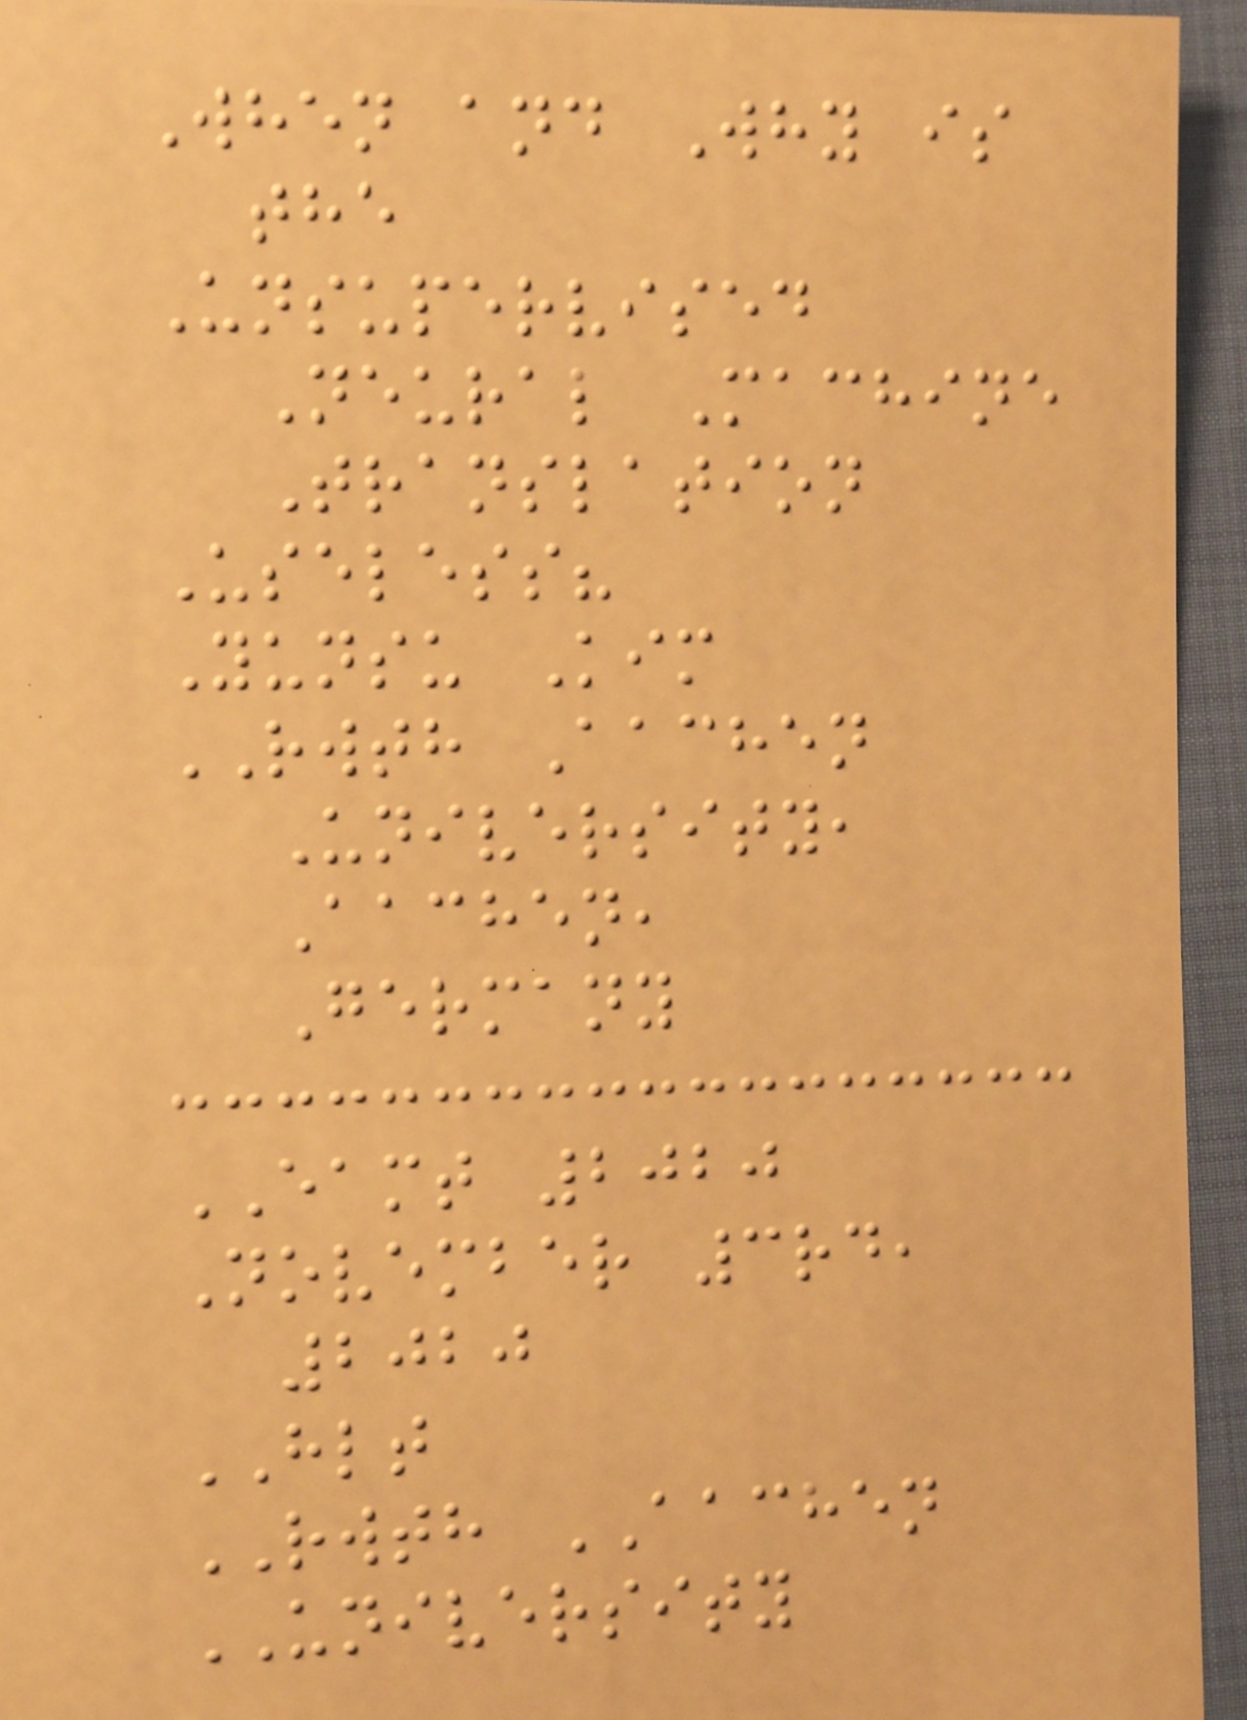When and Why is
the
Unsupervised
Neural Machine
Translation
Useless?
Yunsu Kim
RWTH Aachen
University,
Aachen,
Germany
EAMT 2020
November 3rd,
2020
HLT
RWTH AACHEN
UNIVERSITY
